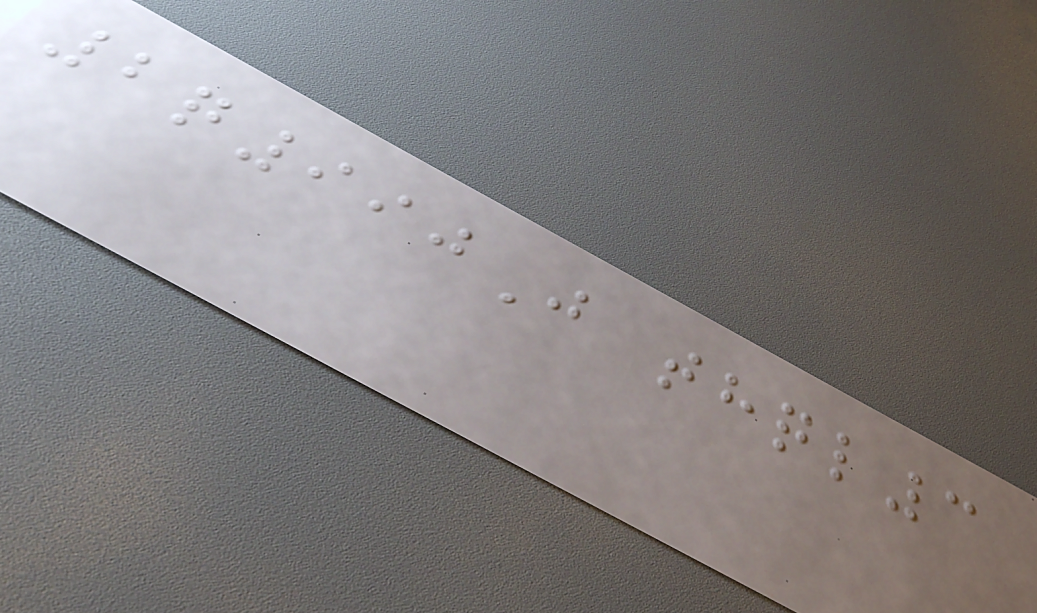2q990J thql3
